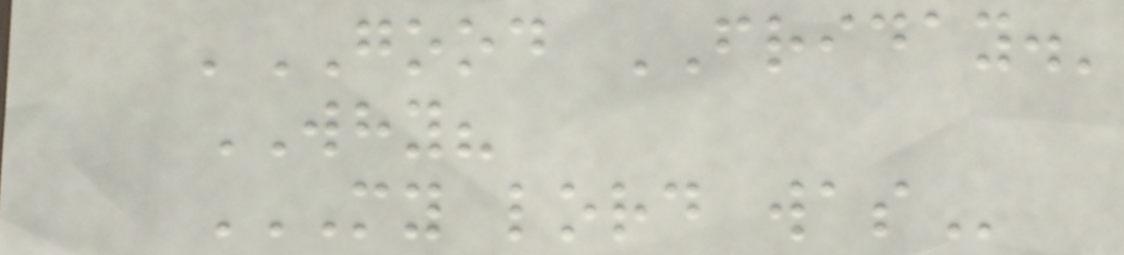'GOOD FRIDAY.'
WHY?
MY LORD WAS
